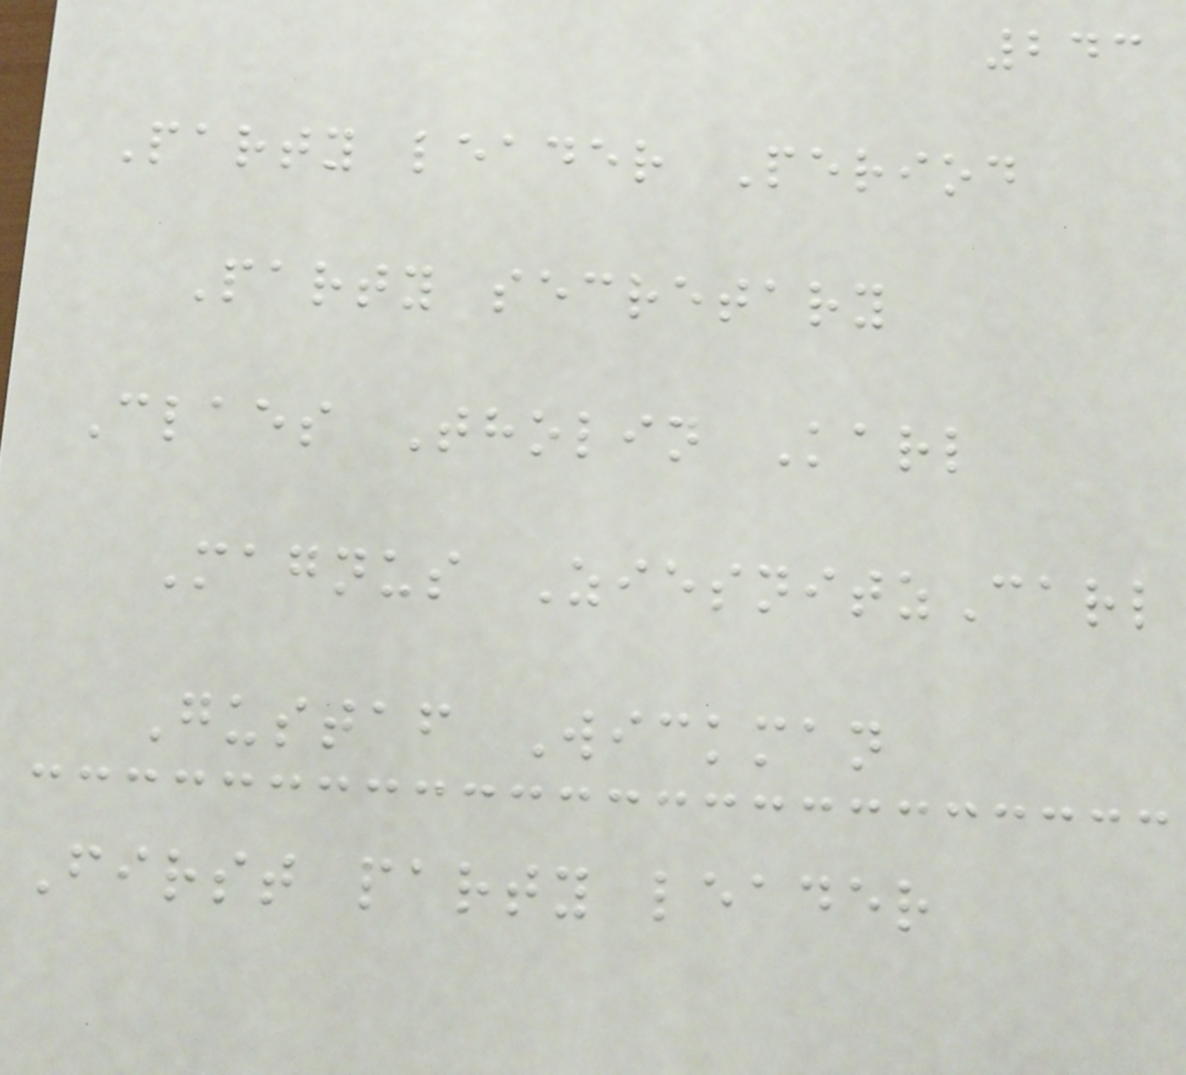243
Party leader Period
Party secretary
Claes Tholin Karl
Magnus ZiesnitzCarl
Gustaf Wickman
First party leader
